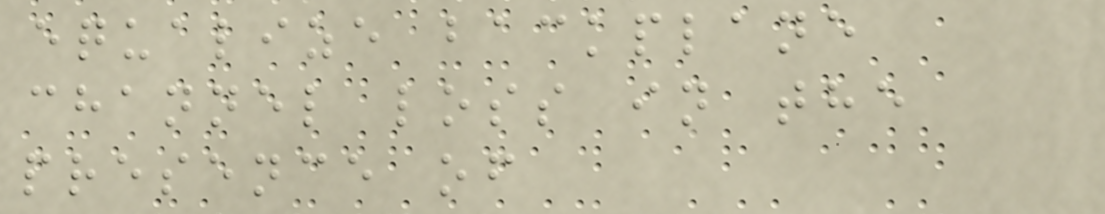equalize backplane
channel loss in the
presence of
